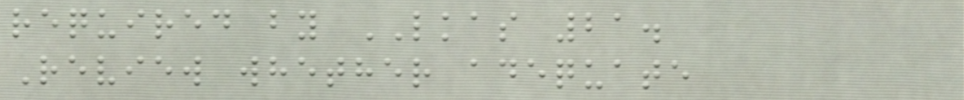required by LKAS 21.
Review whether adequate
